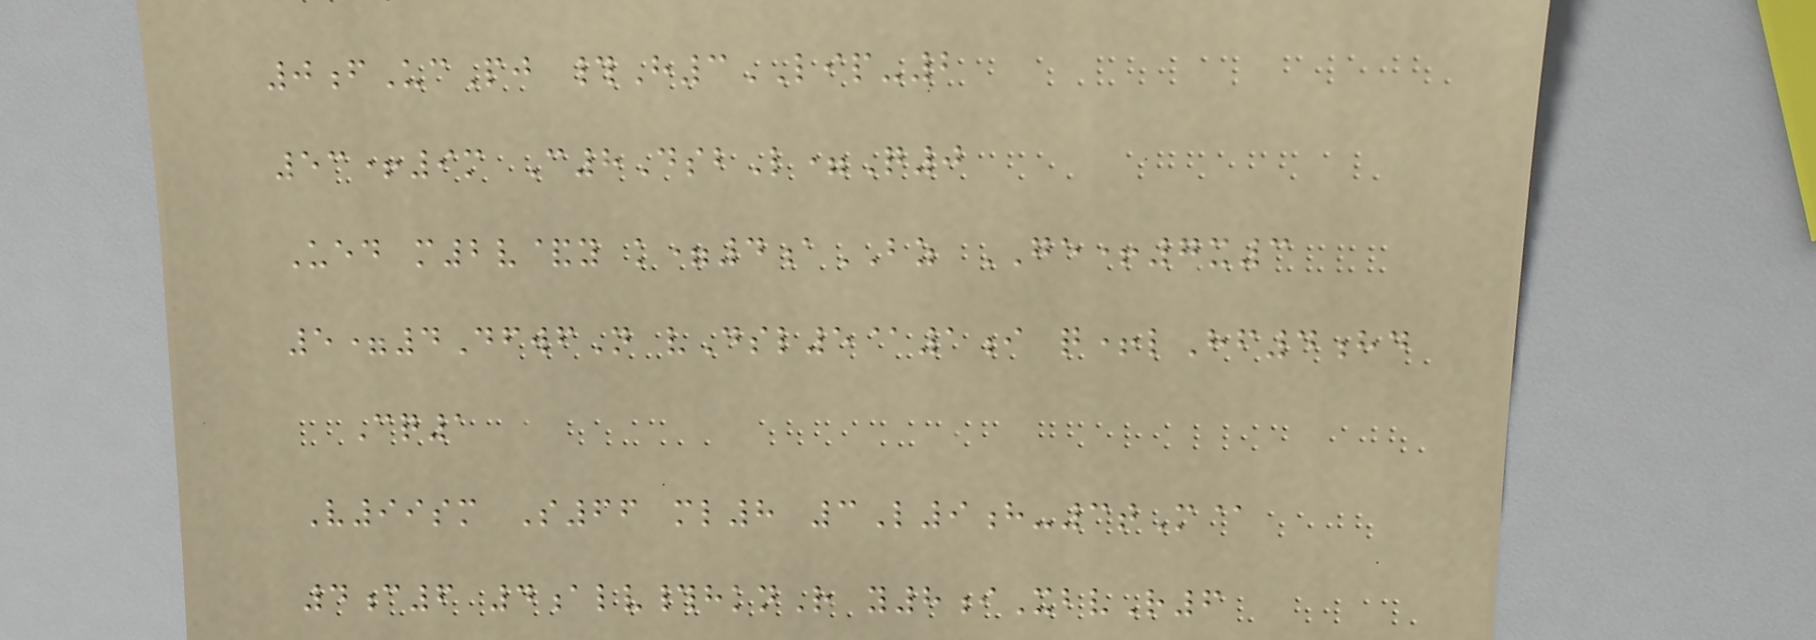0fUcPj #H3LIP-2
53+9m C8DsbL=Q0
Ued m2v&y k=4aBZ GE+7x3
5=4DfwfN vDsl5@1i q+lHf4hd
Cq1
V99sm S66 ml8 3L9h-3tM@
4c6 4alv#hknR y8iXbvR6
